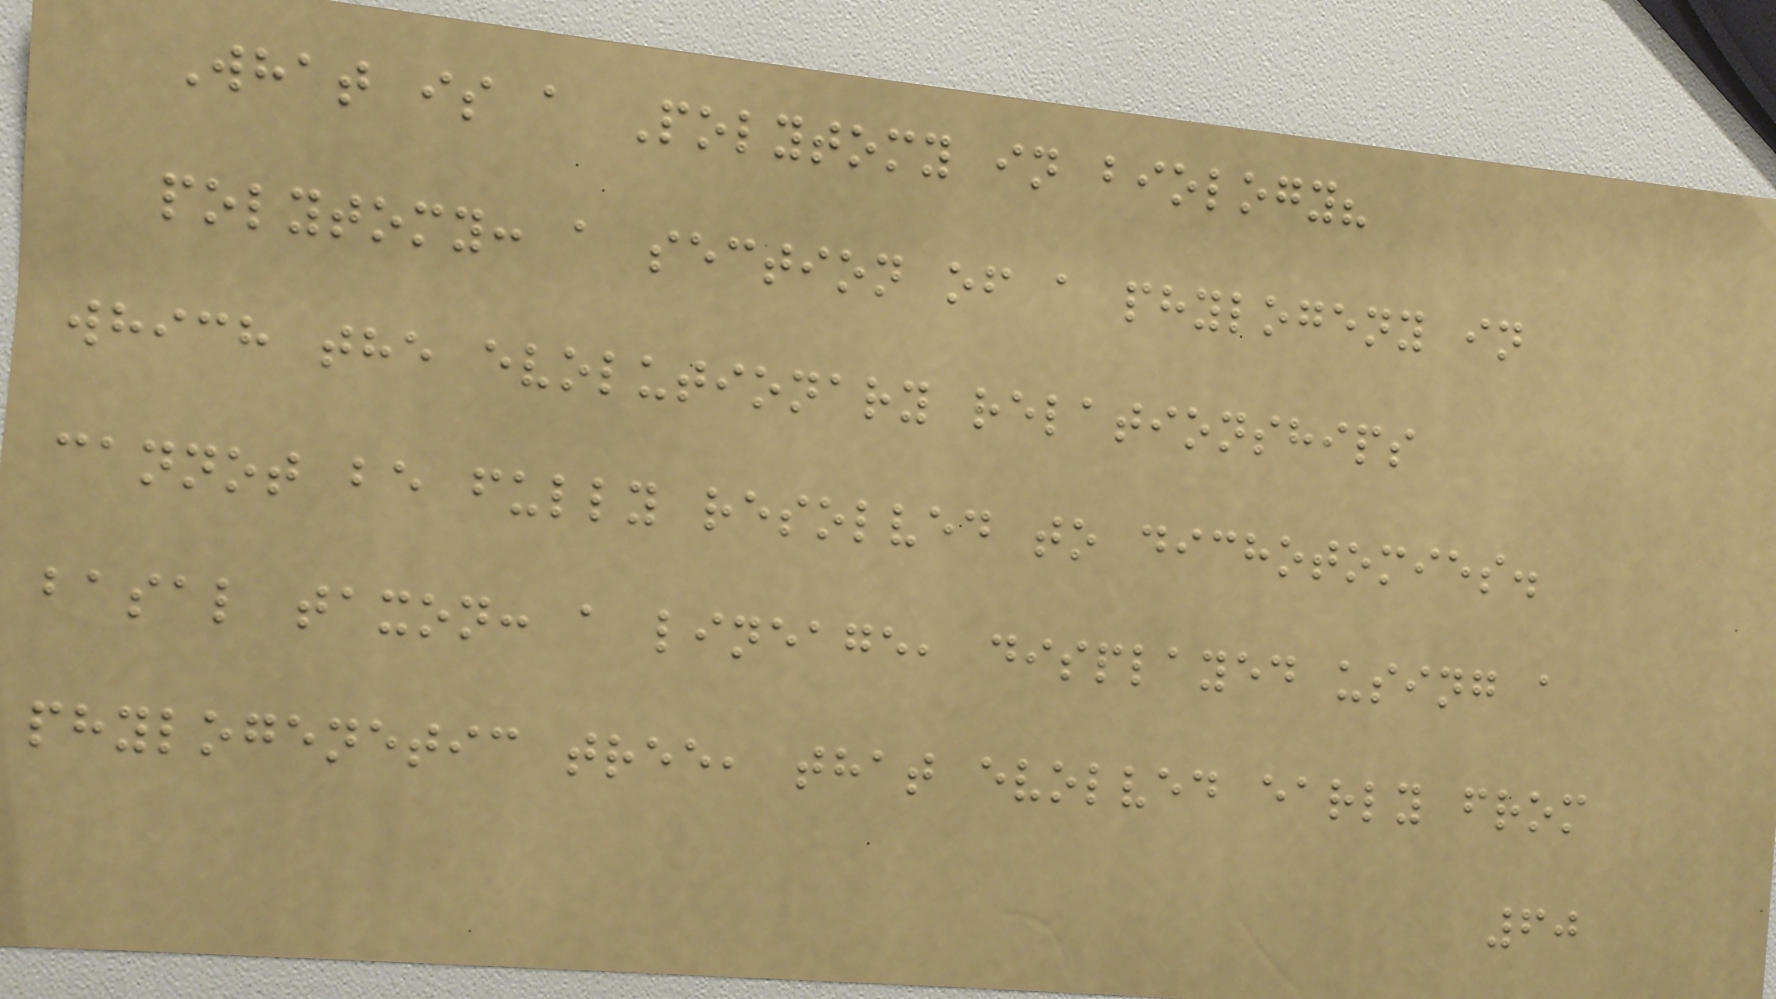What is a Polytomy in biology?
polytomy: a section of a phylogeny in
which the evolutionary relationships
cannot be fully resolved to dichotomies.
basal taxon: a lineage, displayed using a
phylogenetic tree, that evolved early from
60
